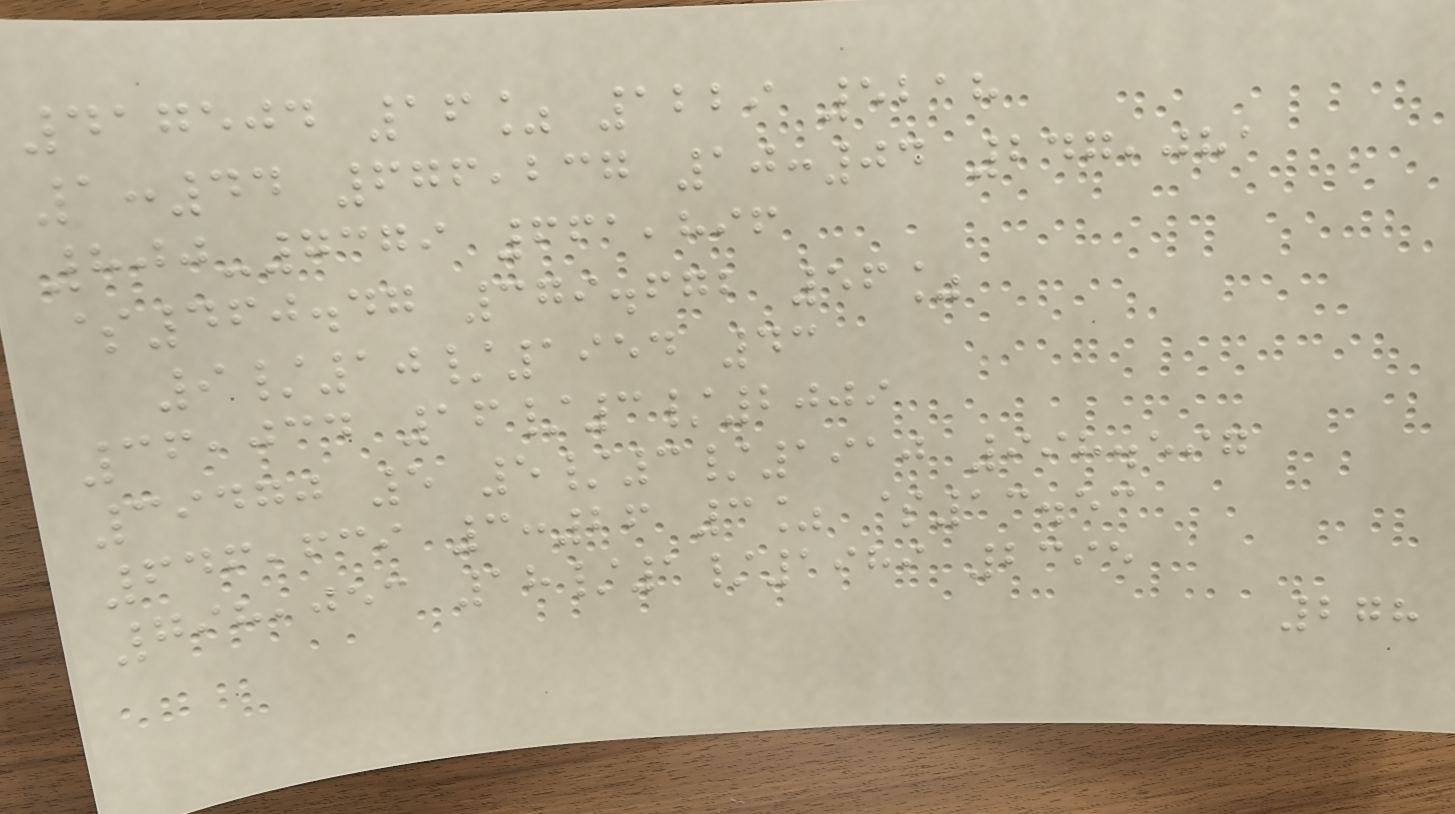417504 16% 1229 5218
1:44 676,237 10:04 247,081
800-7379 661,896
$460.47 379.672 56%
9/10/1954 43
36,034 16/3/2009
39470 5 5/3/1910 998.597
646,639 3:26 3% $13.53
798,053 18/1/1989 2395
278
